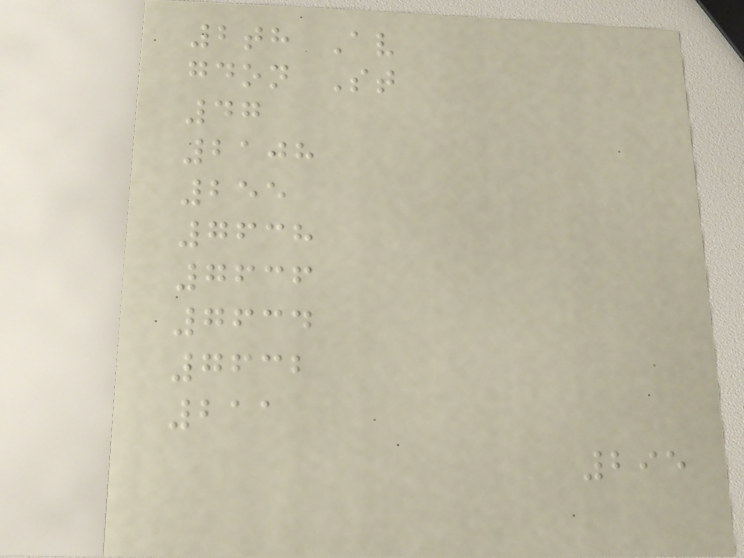2th Av
gdon St
47
2108
255
7638
7636
7634
7632
211
295
